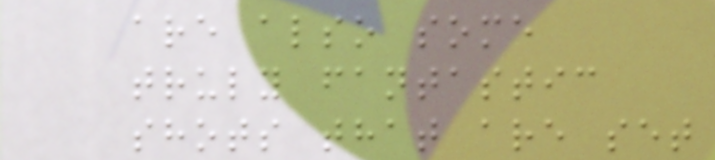are also some
truly fantastic
shots that are set
